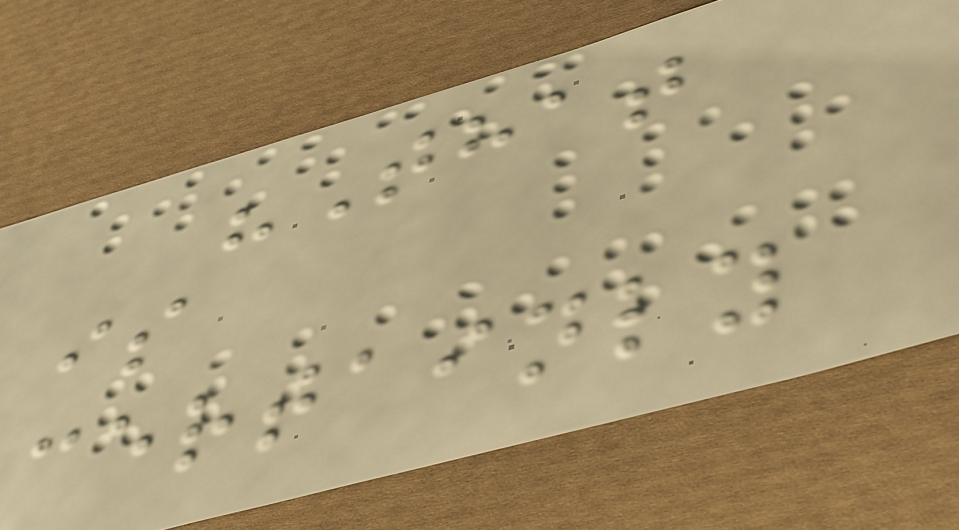"That
is
certainly
